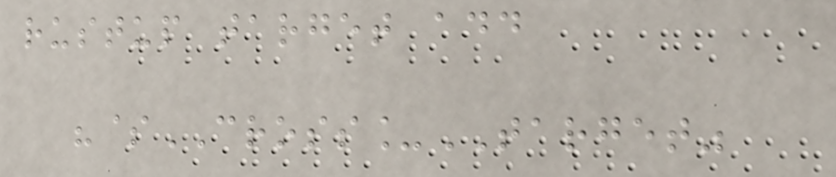rustup target add
"$CROSS_TARGET"
